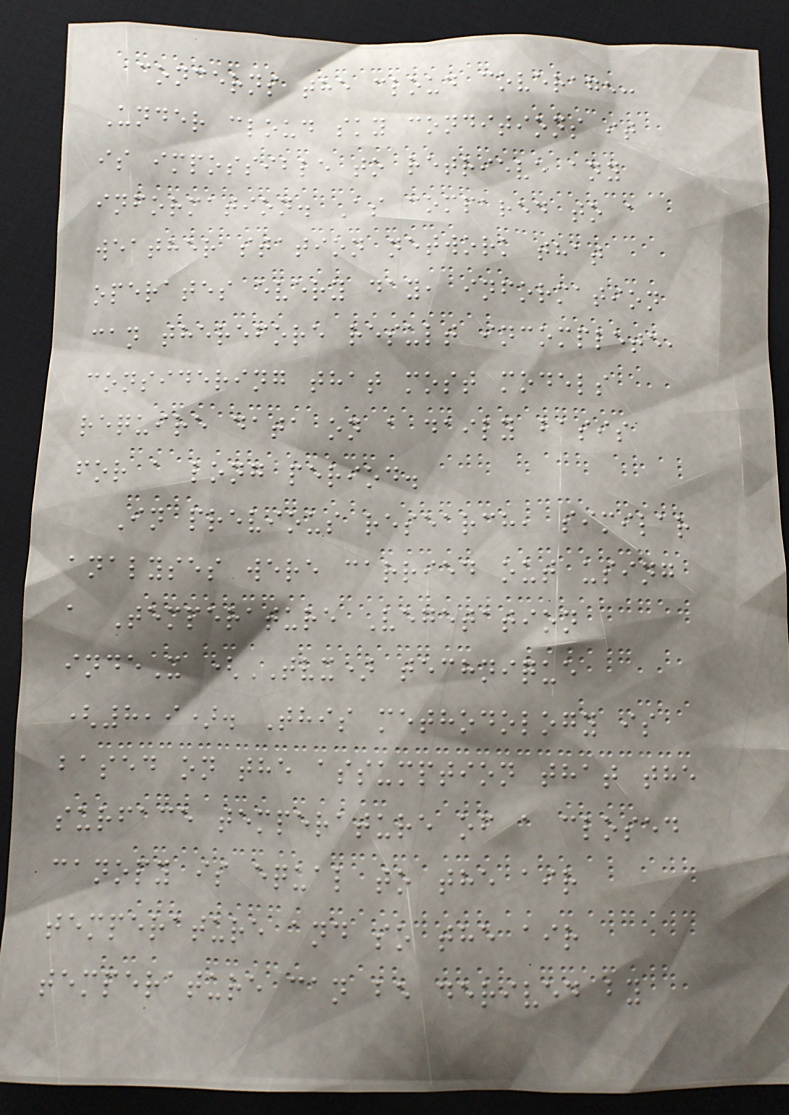concerns the cloud coverage:
Under cloud sky conditions it
is impossible to retrieve any
information. As compared to a
weather station network that
operates every day, information
can therefore result incomplete,
considering that most models
require data on a daily basis
for a long period.
In previous research, similar
analyses were carried out using
a Temperature Vegetation
indeX (TVX) technique
(8,9). This methodology is
based on the assumption that the
surface temperature of a closed
canopy is equal to the air
temperature and so the air
temperature can be derived by
